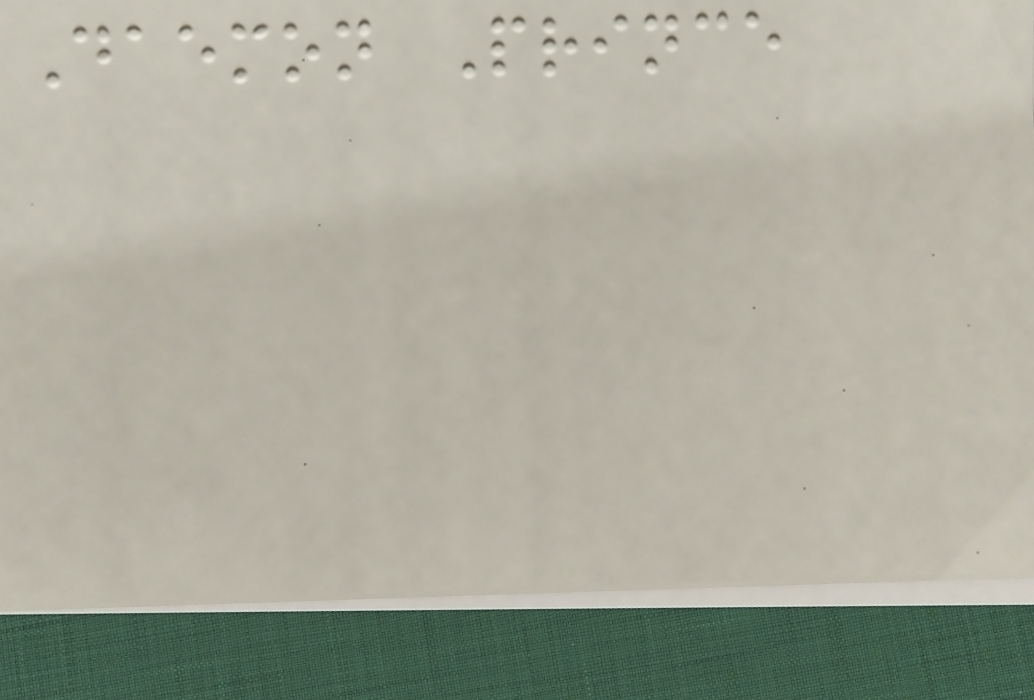Daemon Prince
